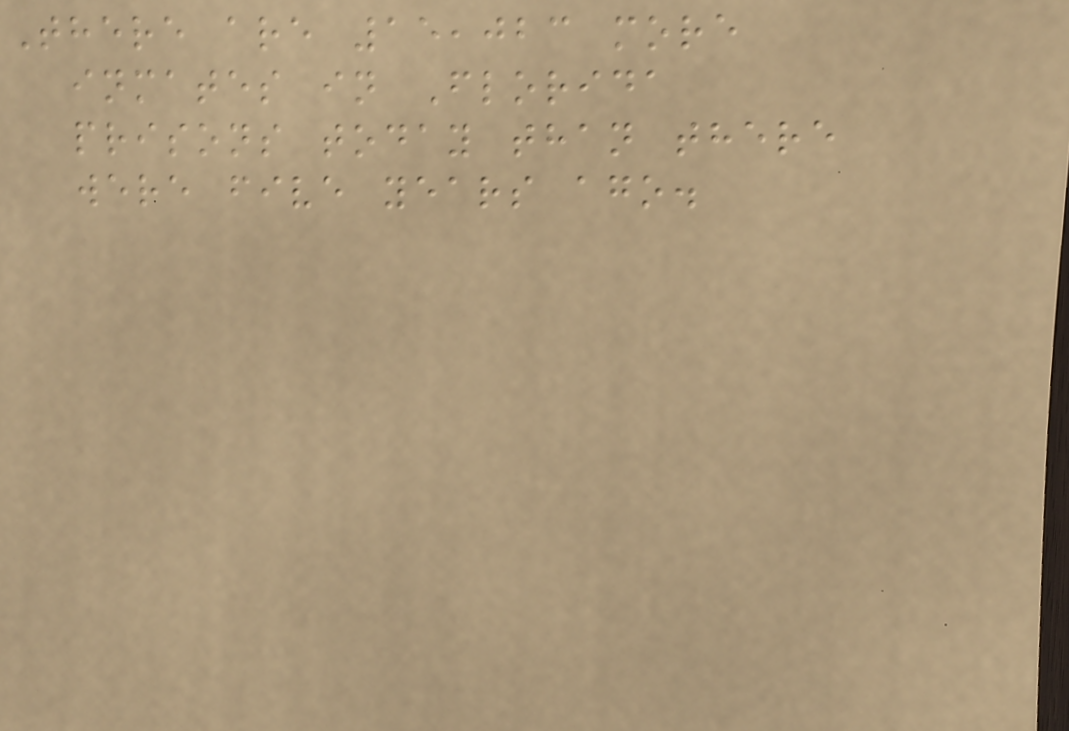There are 15,023 more
inmates in Florida
prisons today than there
were five years ago.
